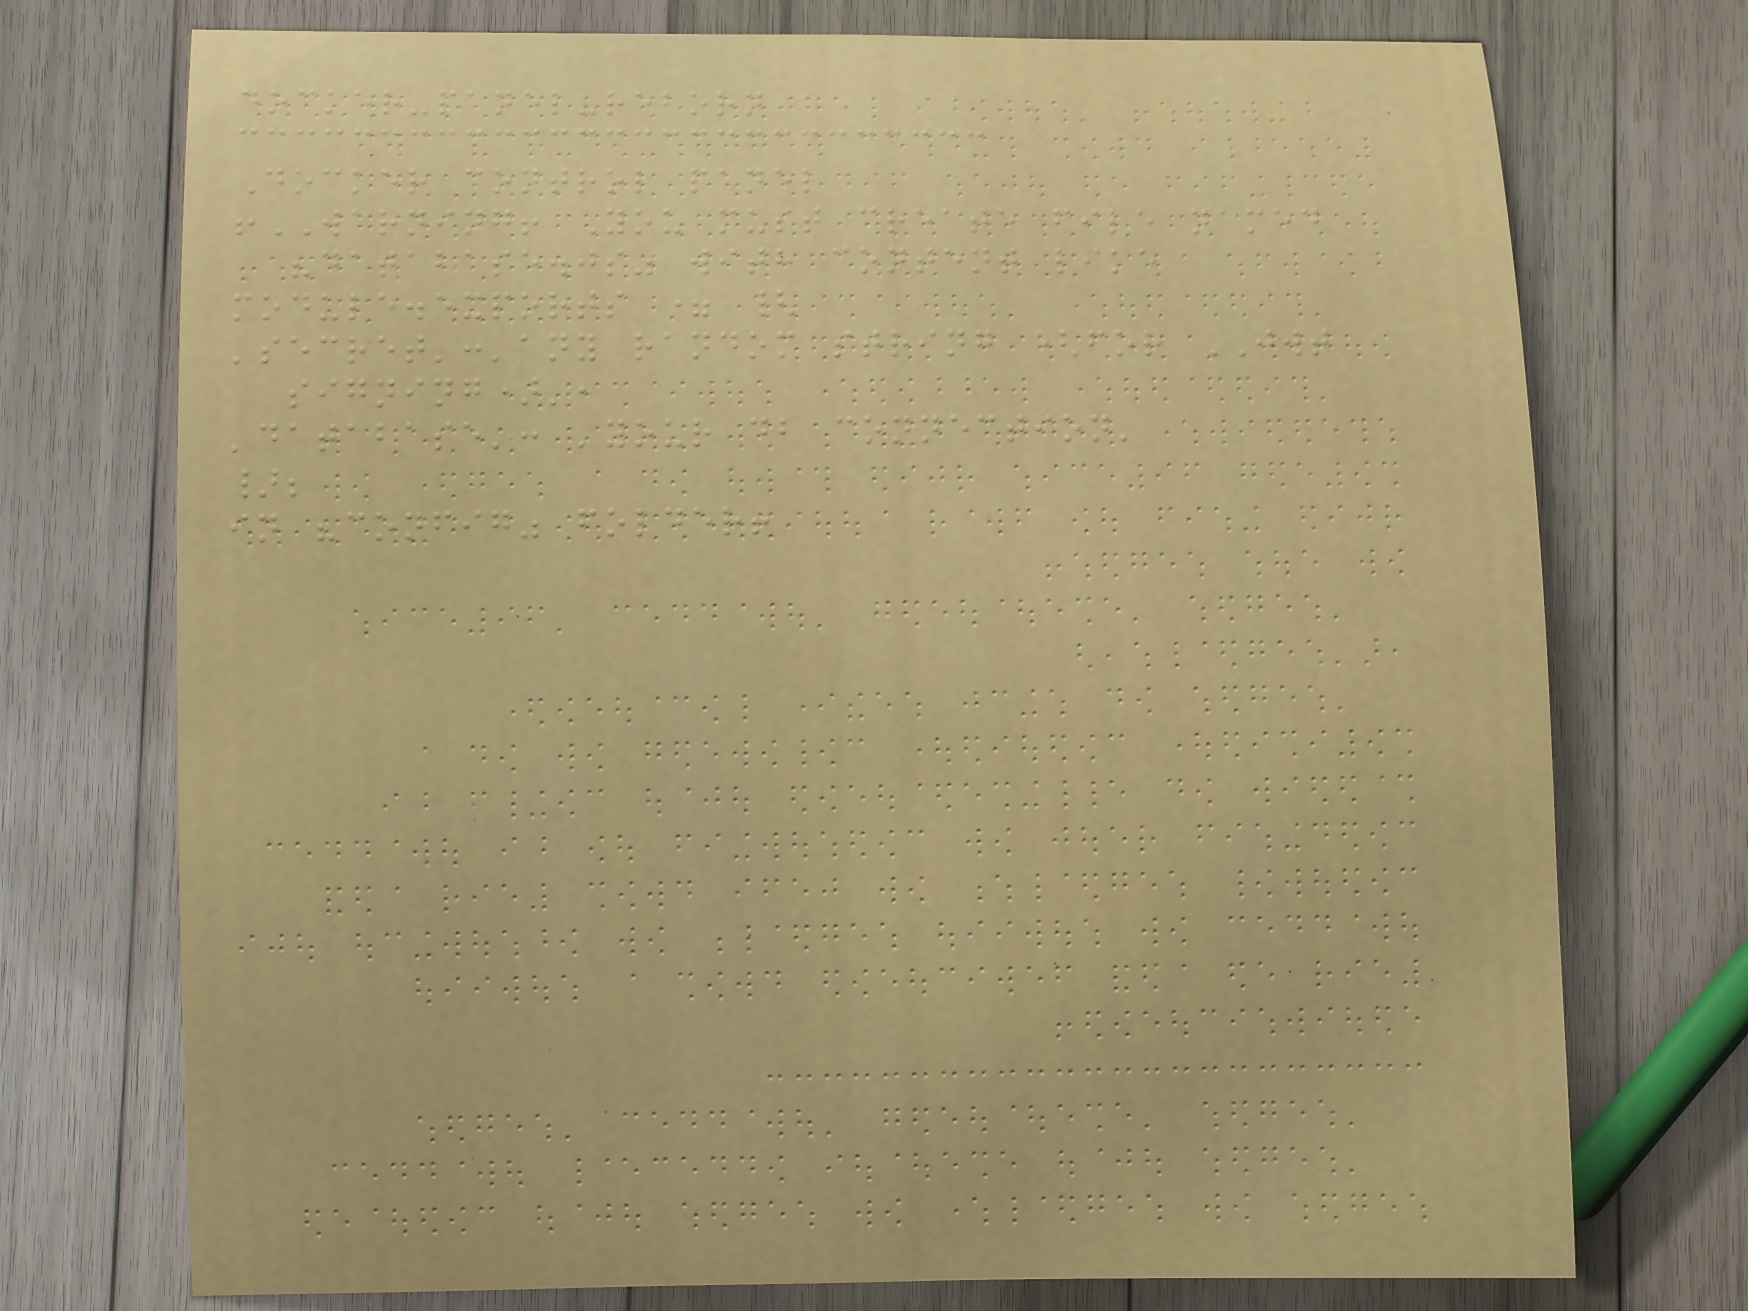docker-panel-reborn
Docker control panel
!WARNING! You must create file named
"database.js" with content like
module.exports = {
'secret':'any random string (for JWT
signing)',
'database': 'your db connection'
};
in "config" folder!
